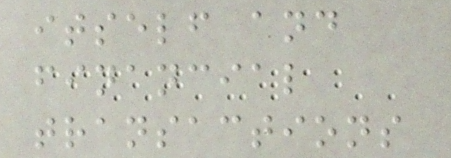itself and
financial
transactions
